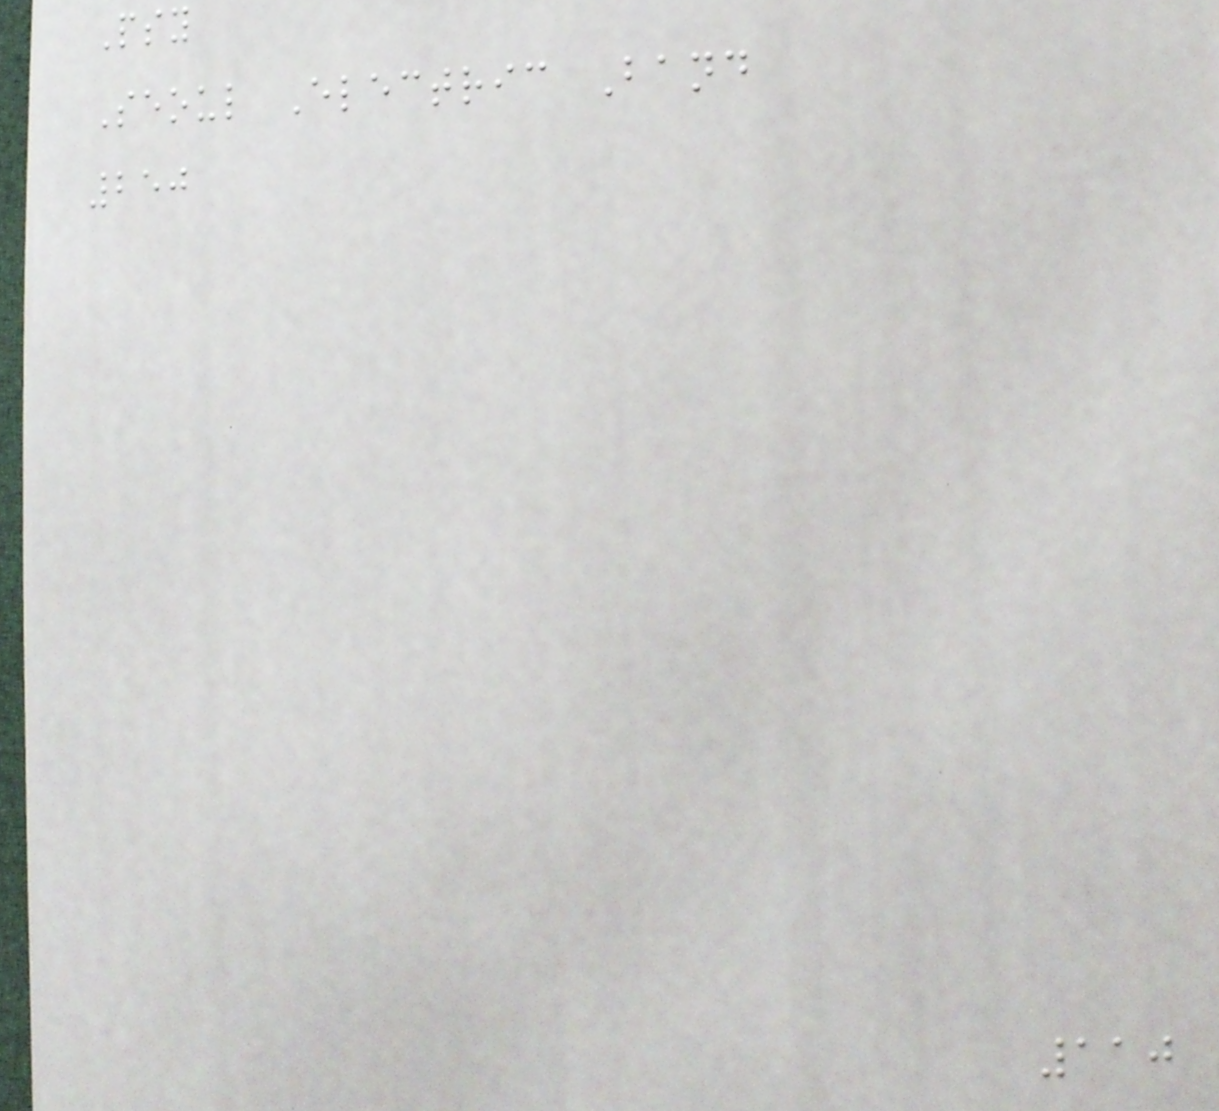Psy
Seoul Electric Band
250
110
